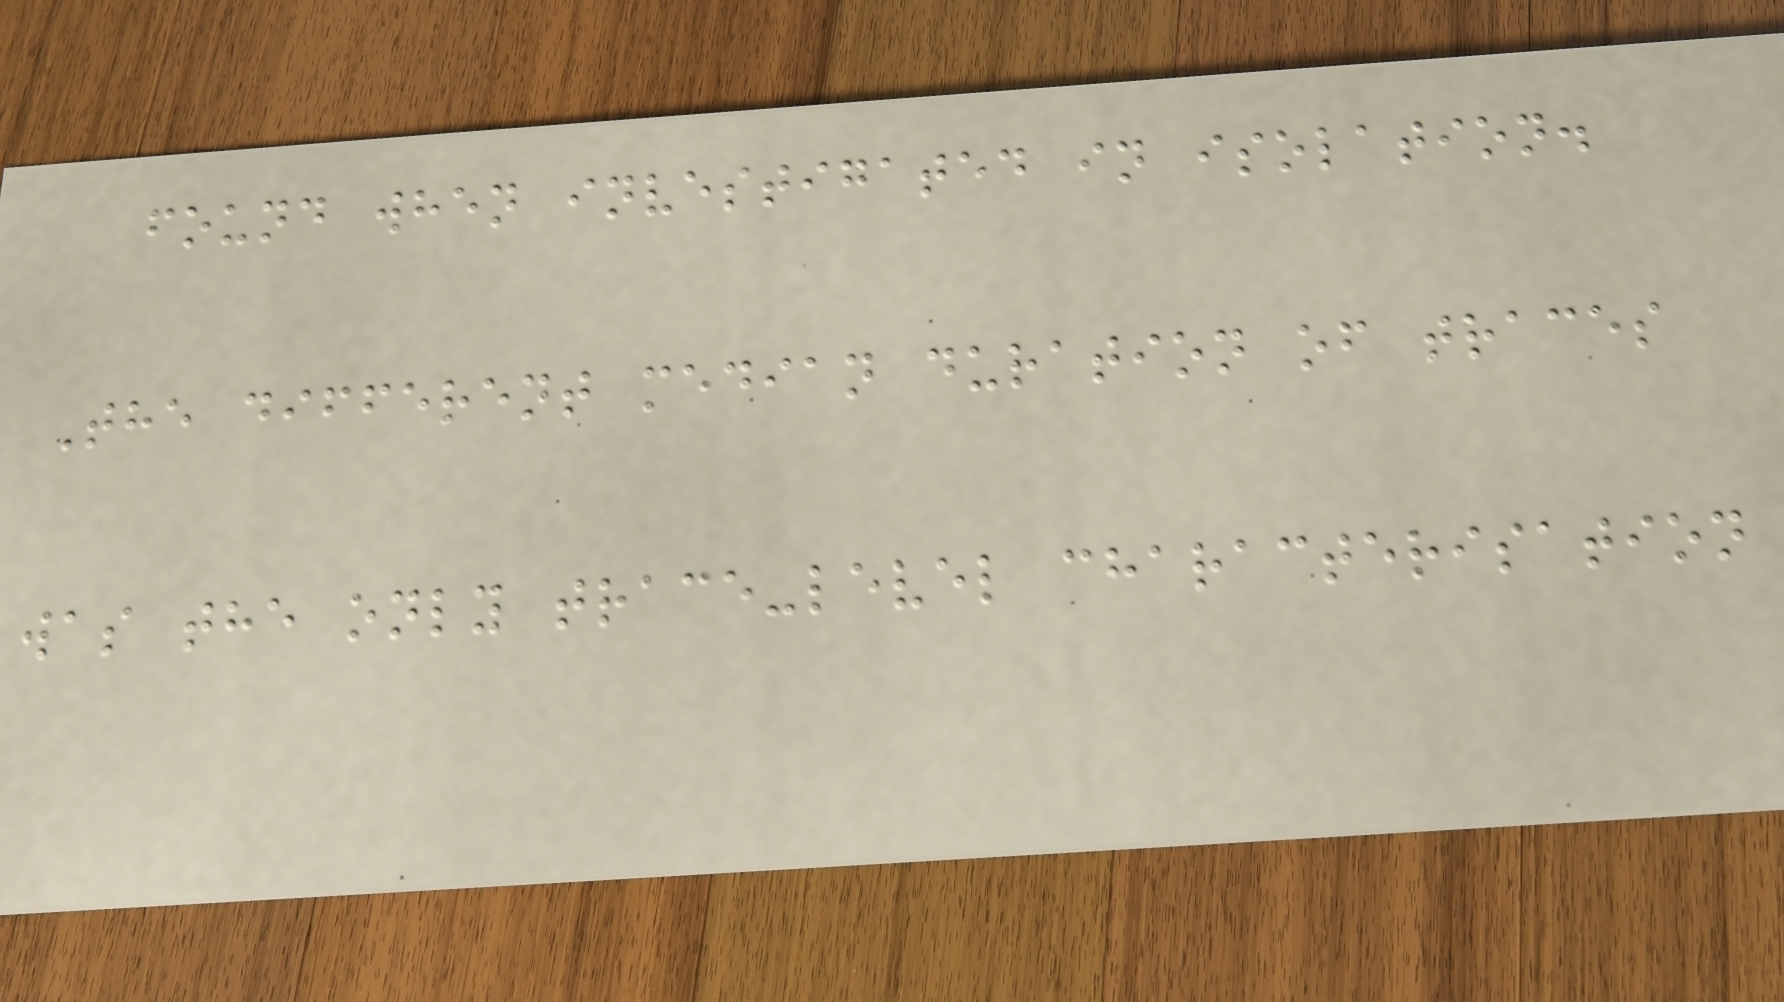found when investigated in isolation.
The different median duration of traces
was the only trace-level characterisation
